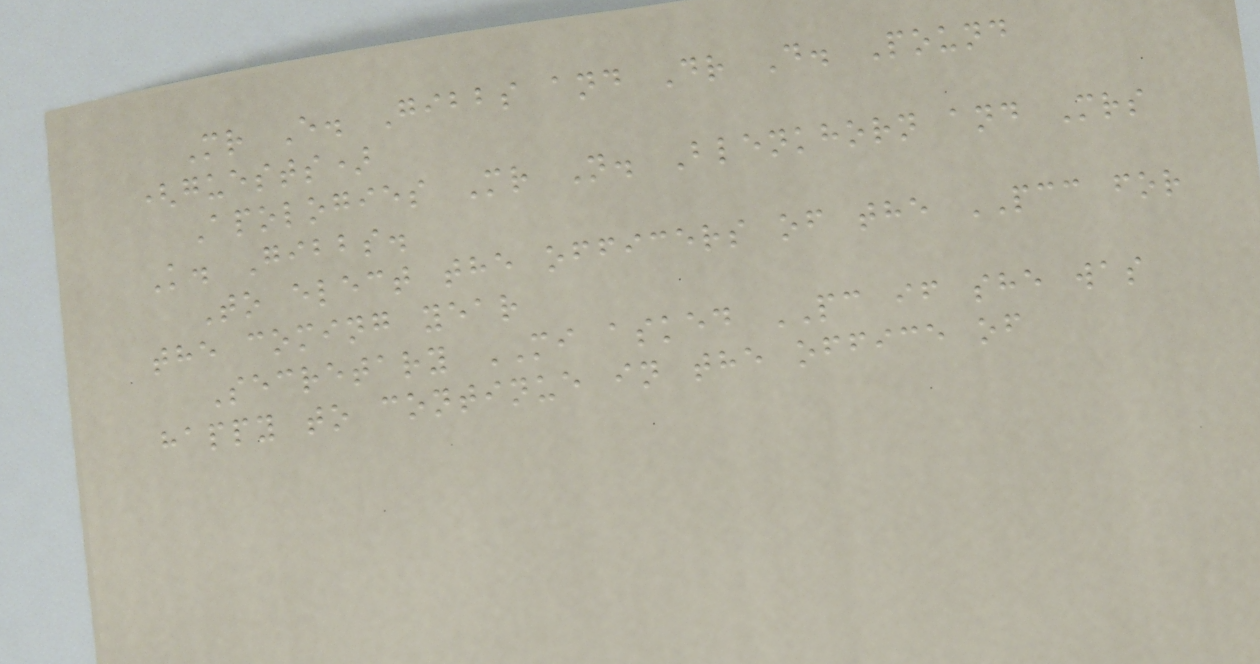Mr E. Gibbs and Dr D. Pound
(guests)
Apologies Mr N. Blenkhorn and Mrs
K. Gibbs.
To elect the officers of the PCC for
the coming year
Secretary MI asked PC if she was
happy to continue in the office of
